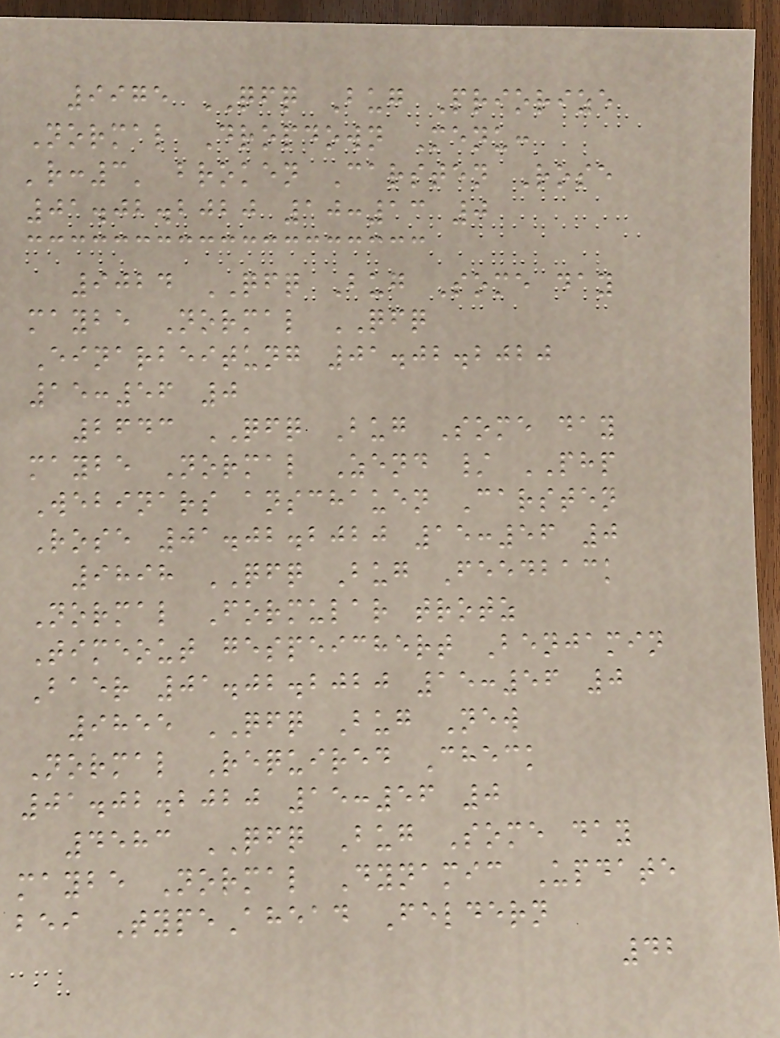9975 QFQ Bug Priorize
Normal Dropdown Menu:
'r:3' broken Carsten Rose
01.02.2020 10:13 0
9024 QFQ Bug Some day
maybe Normal QFQ
Einarbeitung 01.02.2020
15:56 0
2643 QFQ Bug Some day
maybe Normal Zend / PHP
Webinars anschauen Carsten
Rose 01.02.2020 15:56 0
9898 QFQ Bug Feedback
Normal Formular trotz
Timeout gespeichert Benjamin
Baer 01.02.2020 15:56 0
9855 QFQ Bug New
Normal Required Check
01.02.2020 15:56 0
4583 QFQ Bug Some day
maybe Normal Dynamic Update
bei TypeAhead Feldern
42
